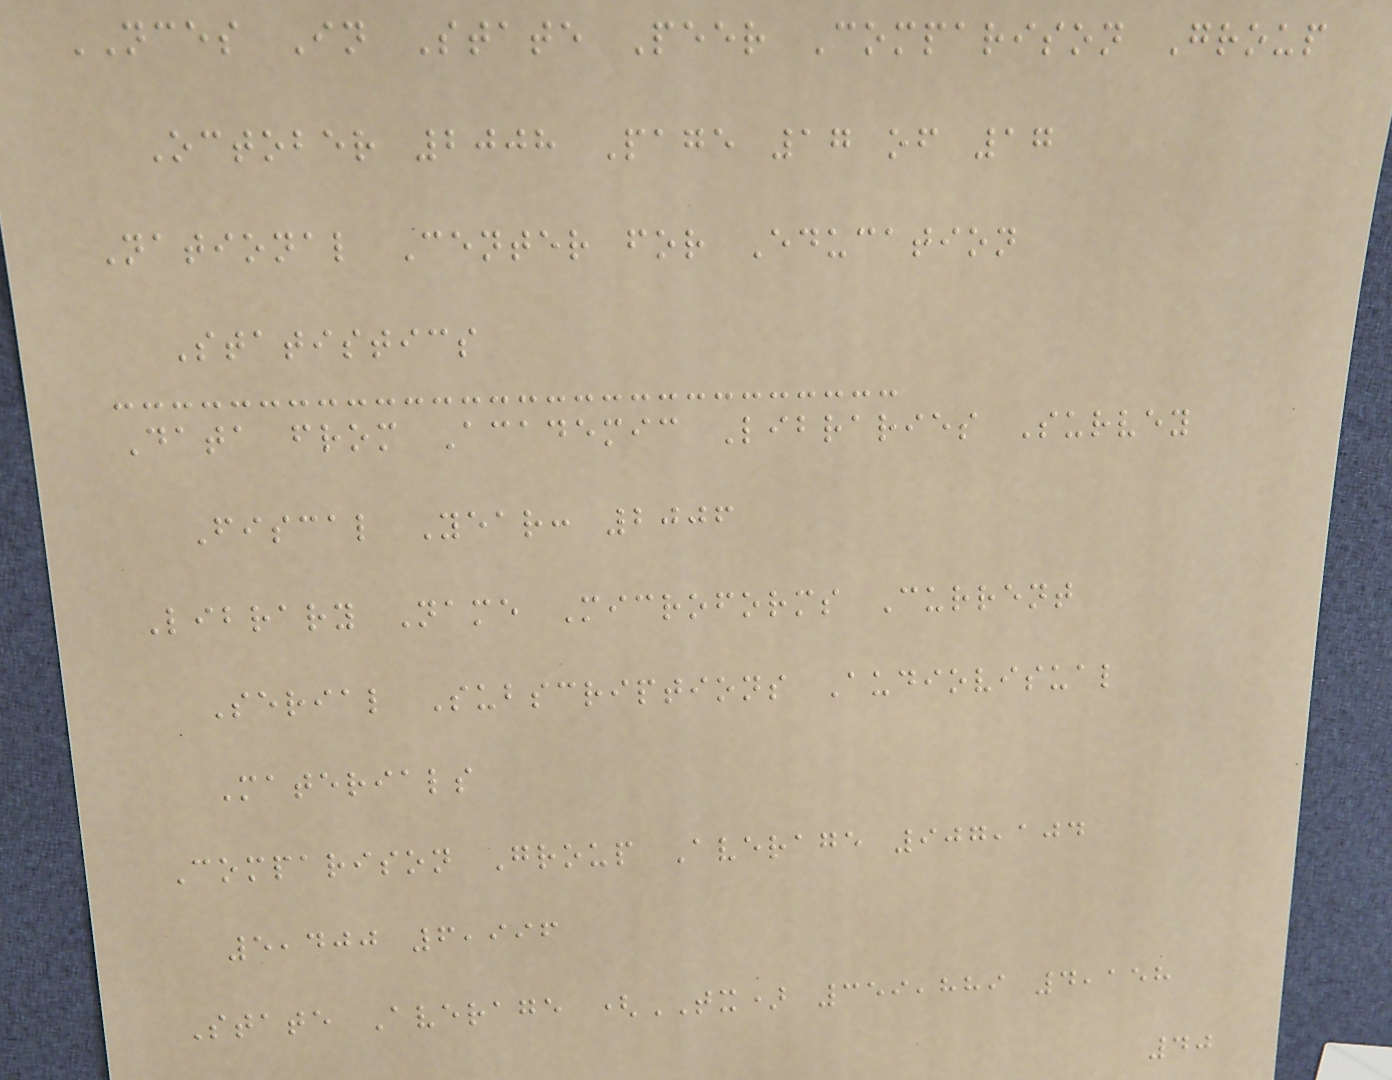NCES In State Peer Comparison Group
October 2008 Page 17 of 17
National Center for Education
Statistics
Data from Academic Libraries Survey
Fiscal Year: 2006
Library Name Microforms Current
Serial Subscriptions Audiovisual
Materials
Comparison Group Average 907,104
5,400 6,996
State Average (TX) 359,889 4,158
40
